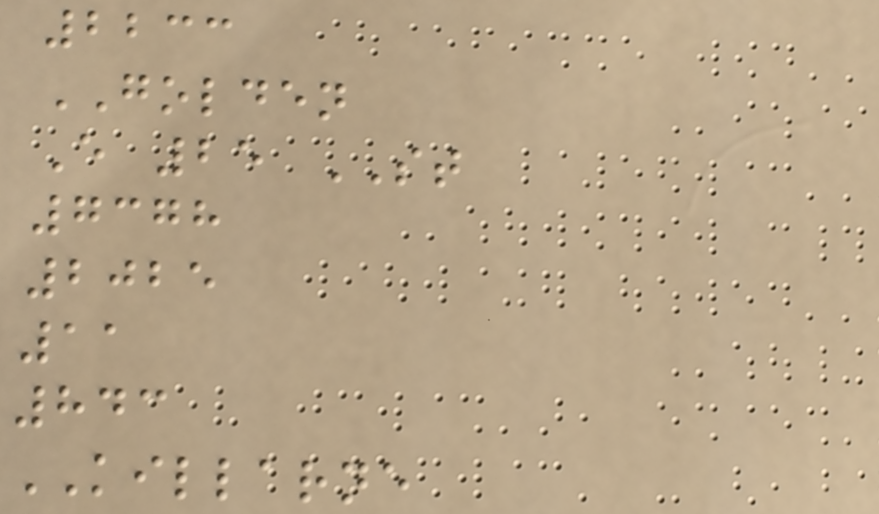2233
GOLDEN
E 25 ST
7378
2025
11
843
KILLARNE
